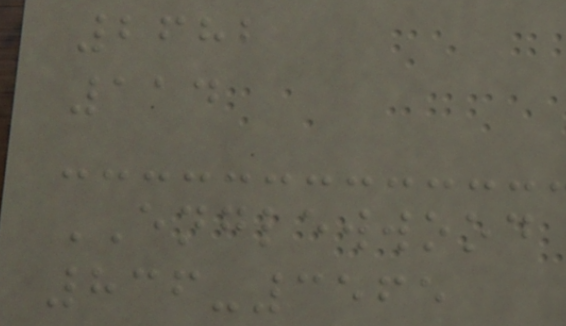2682
114
ENGLEWWOOD
836-3565
